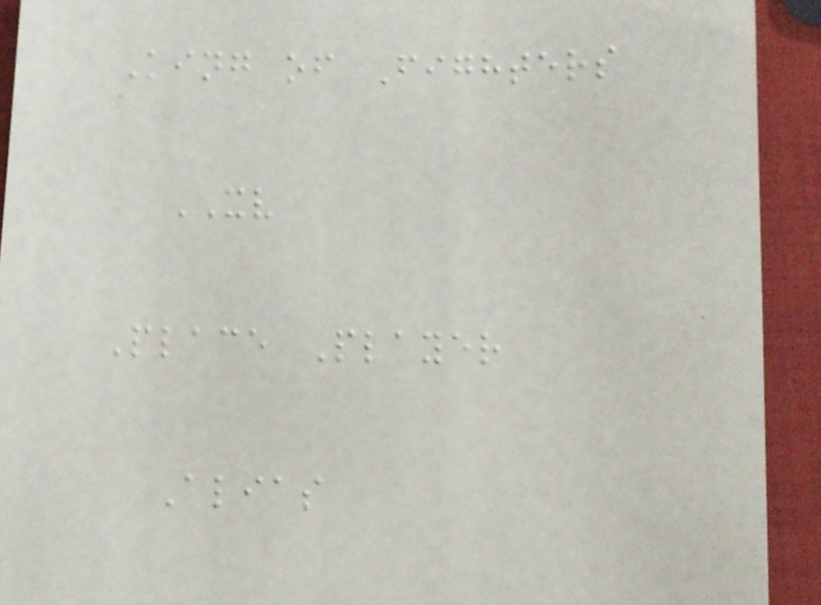King of Fighters
XV
Place Player
Alias
